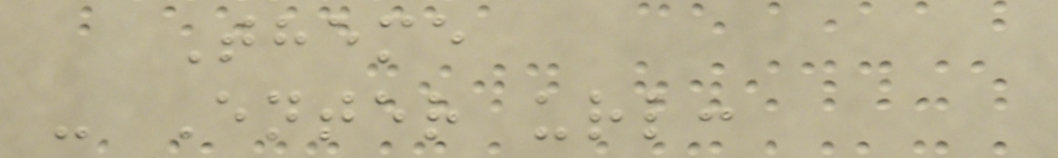Theme
- Enter url:
